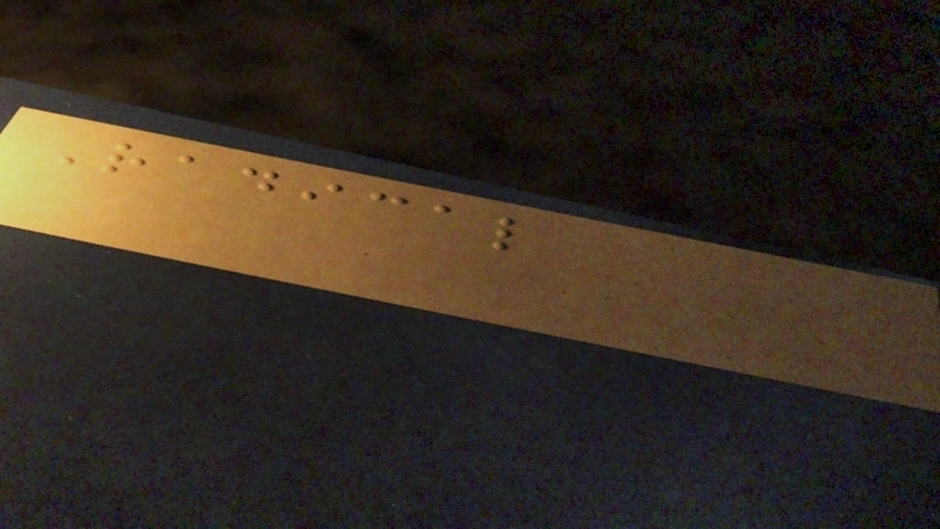Radical
